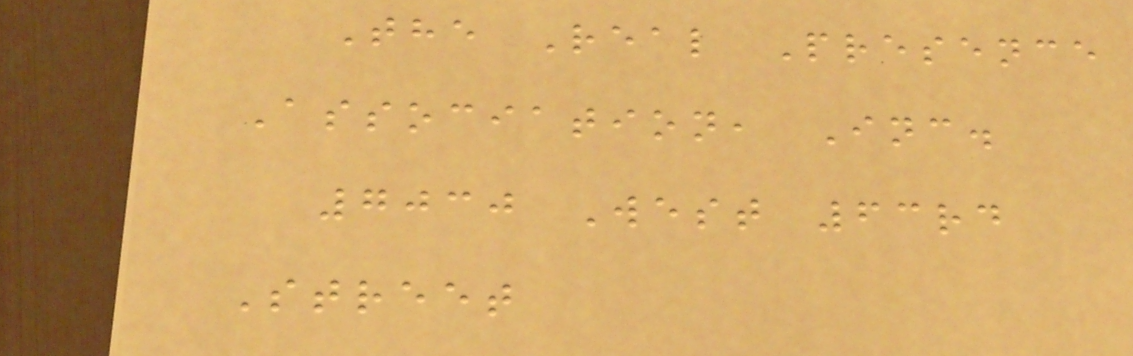The Real Presence
Association, Inc.
7030 West 63rd
Street
